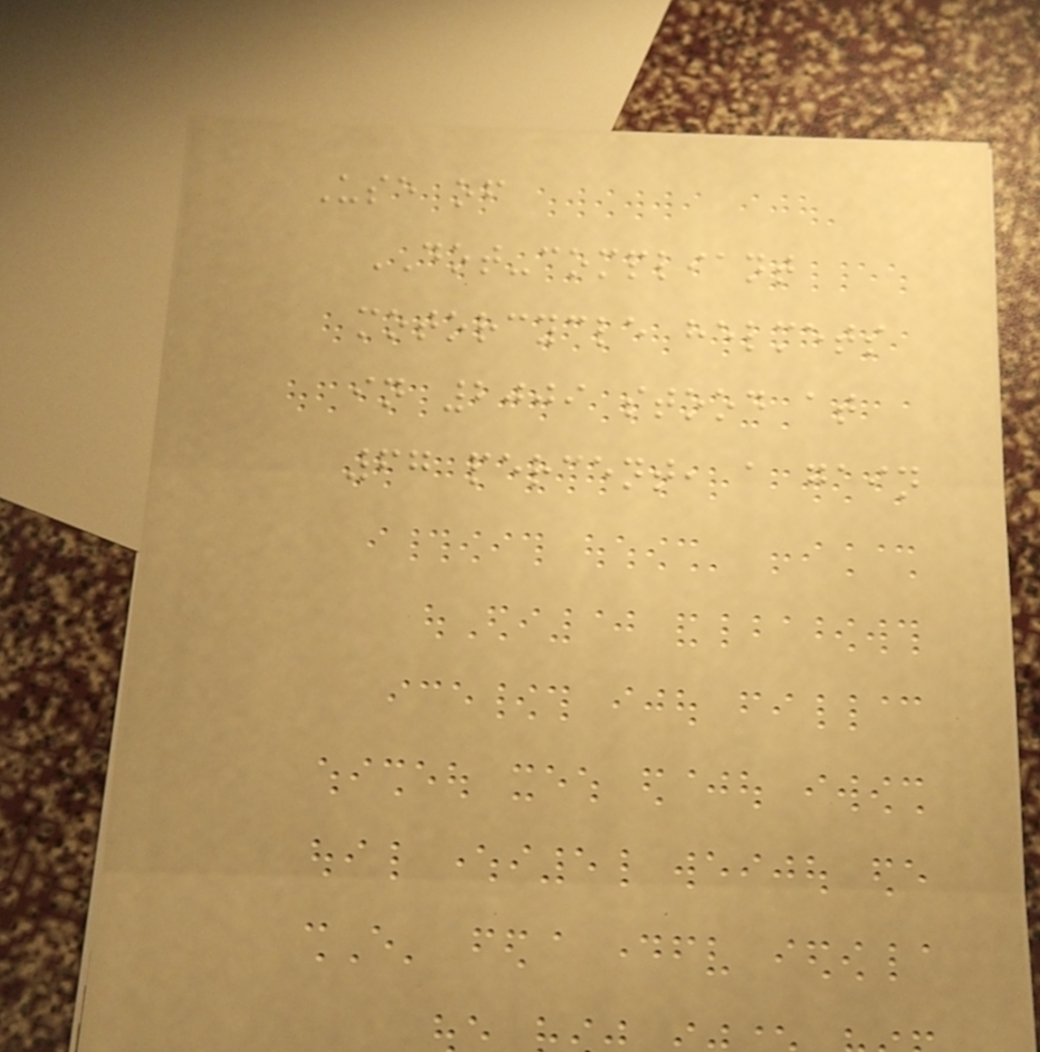Use of
DOT-compliant
motorcycle helmets
in 2009 stood at
67 percent, a gain
